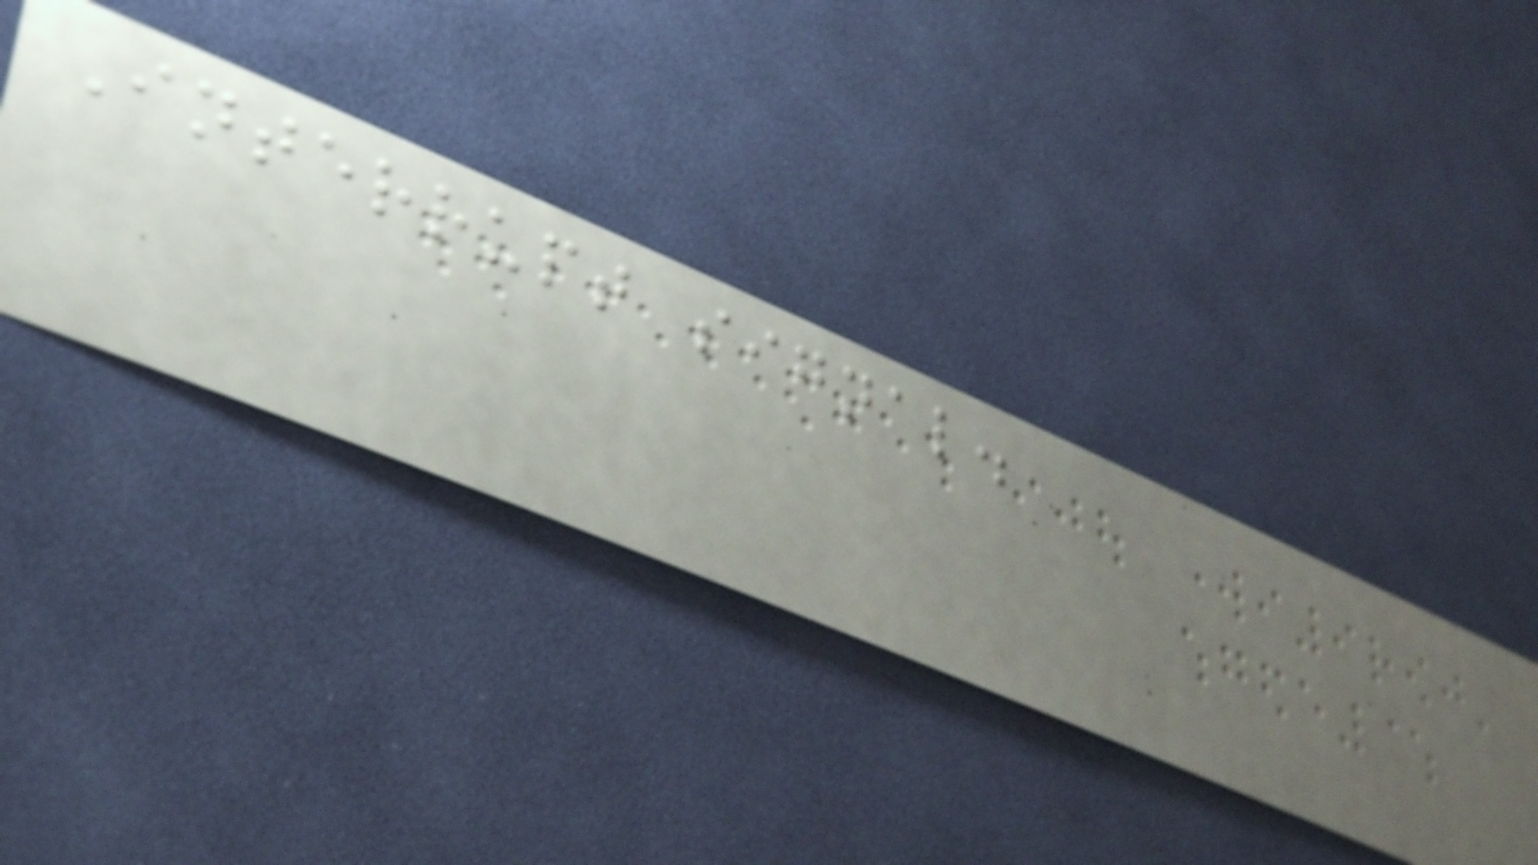Interrupt signal.
